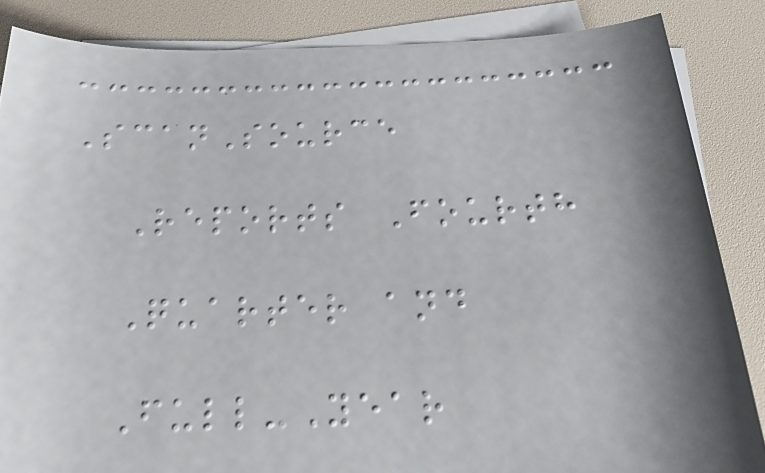ScanSource
Reports Fourth
Quarter and
Full-Year
